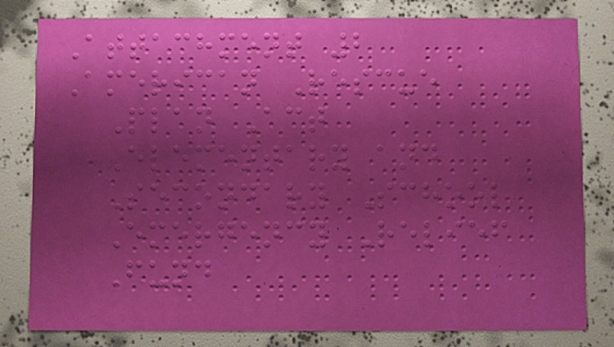Attachment 2
American Rescue
Plan Act
Elementary and
Secondary School
Emergency Relief
Fund
